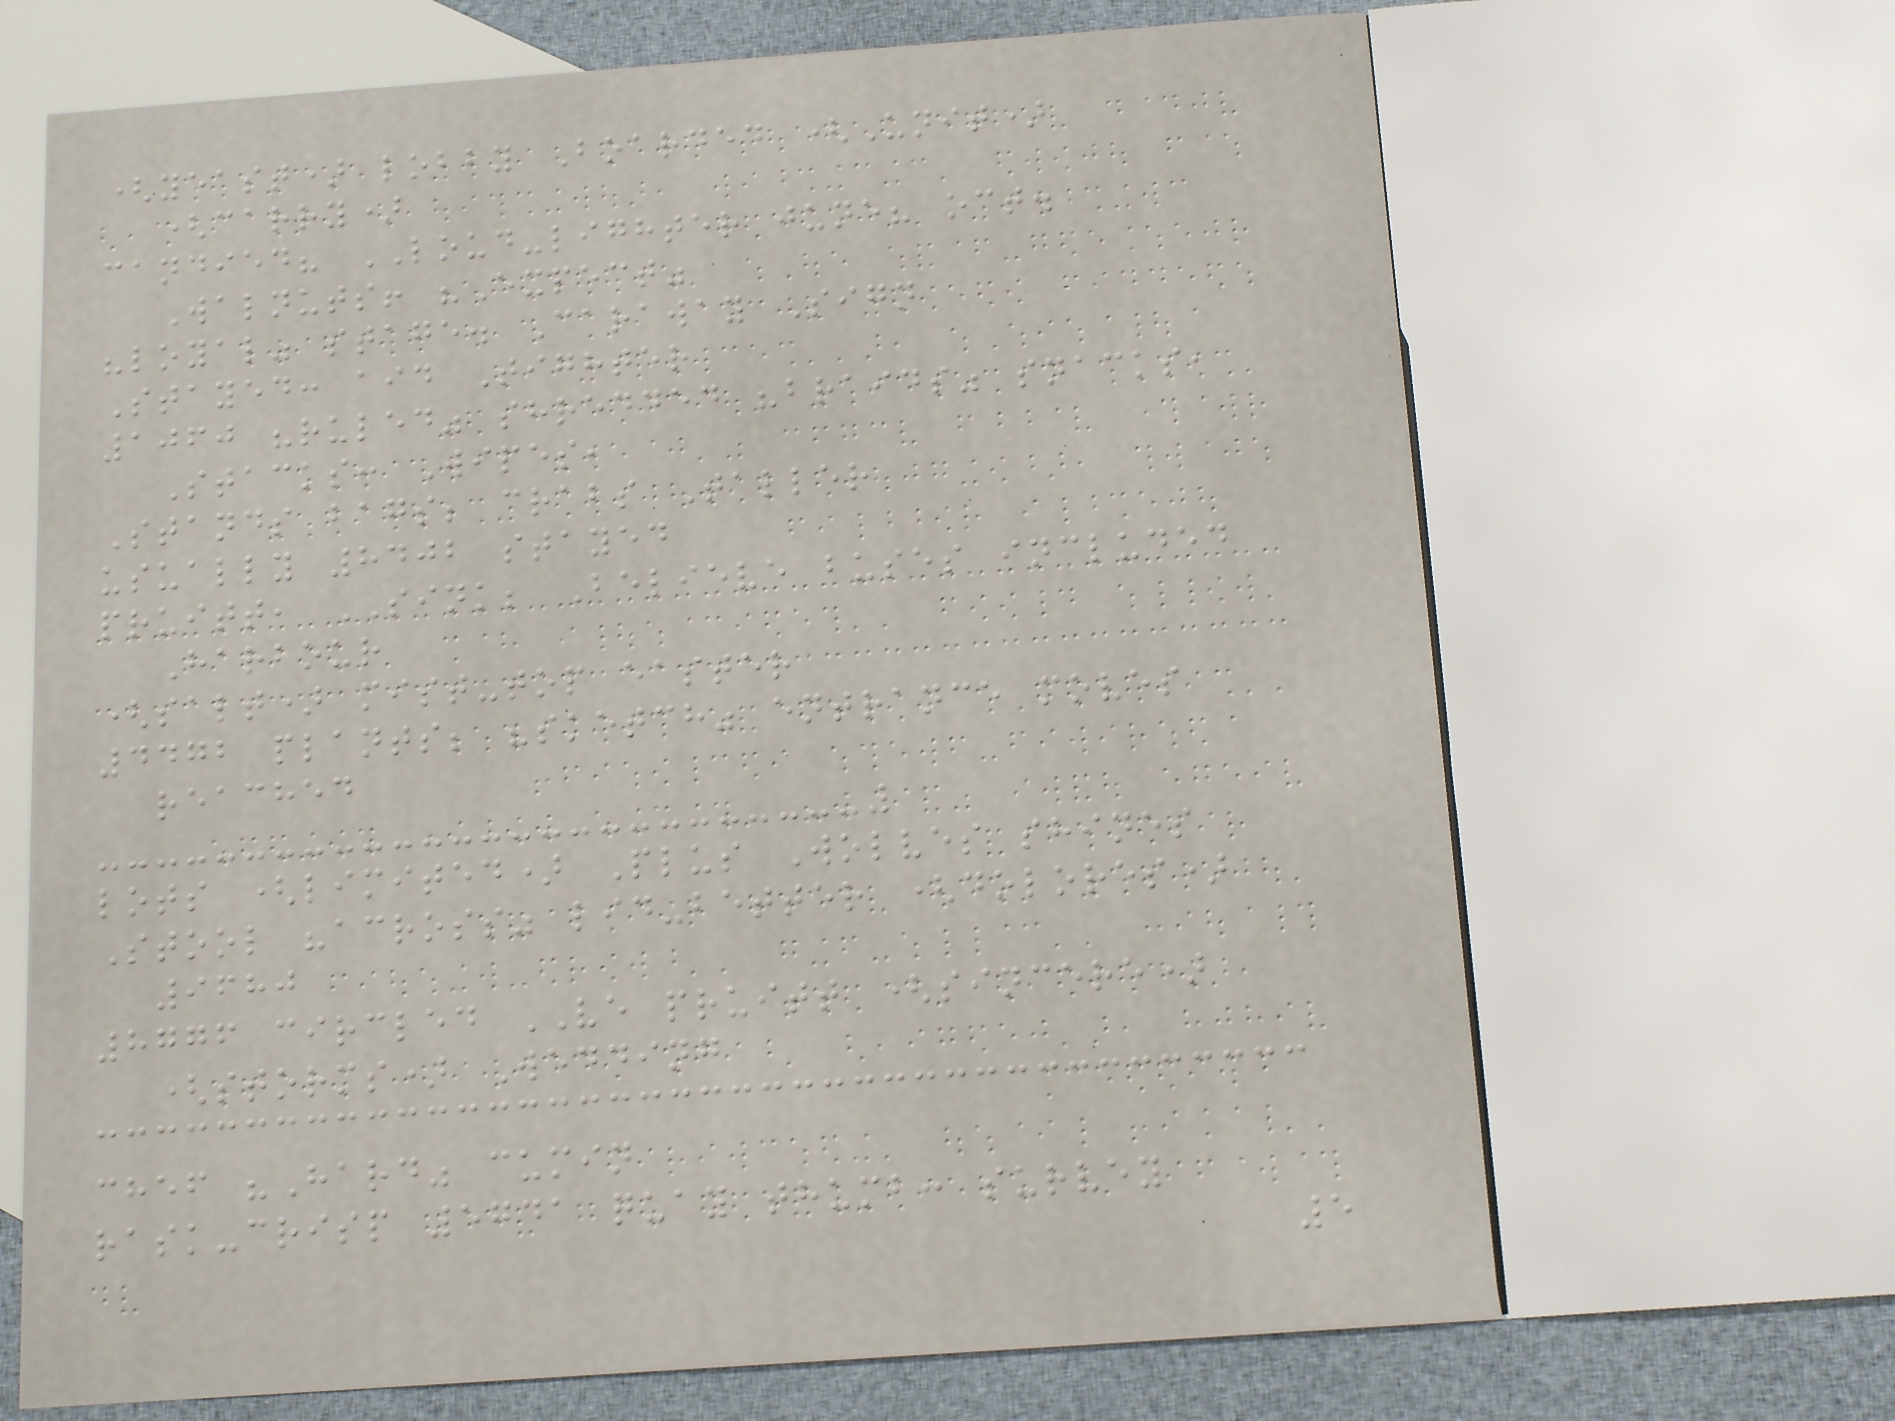(yeast) lobby Boarded (Unit)
(carry)
candied? LOUD-lighter june? oct.
Walnuts! "Expect"
"loyal" stage. Caraway Sign
Stayed: aid Tighter
1060 "ruled" shredded "braids" snacks,
Stacks: Wipes,
Stands bags; crabs Taller
usually 8402 stayed
pruitt, SINK; Believe buses included
Harbour
(salt) mist-top easter
4472 plants; "sketch" entrance moves
reached
lots (limited) Plus Wolves shines
Stool "across" lid-better (dolores)
9680
8776 circled VE pruitt (sincere)
(storms) Wedding
chef "Hard" cumin
rask-crisp 5741 quay thumb: survey
5
